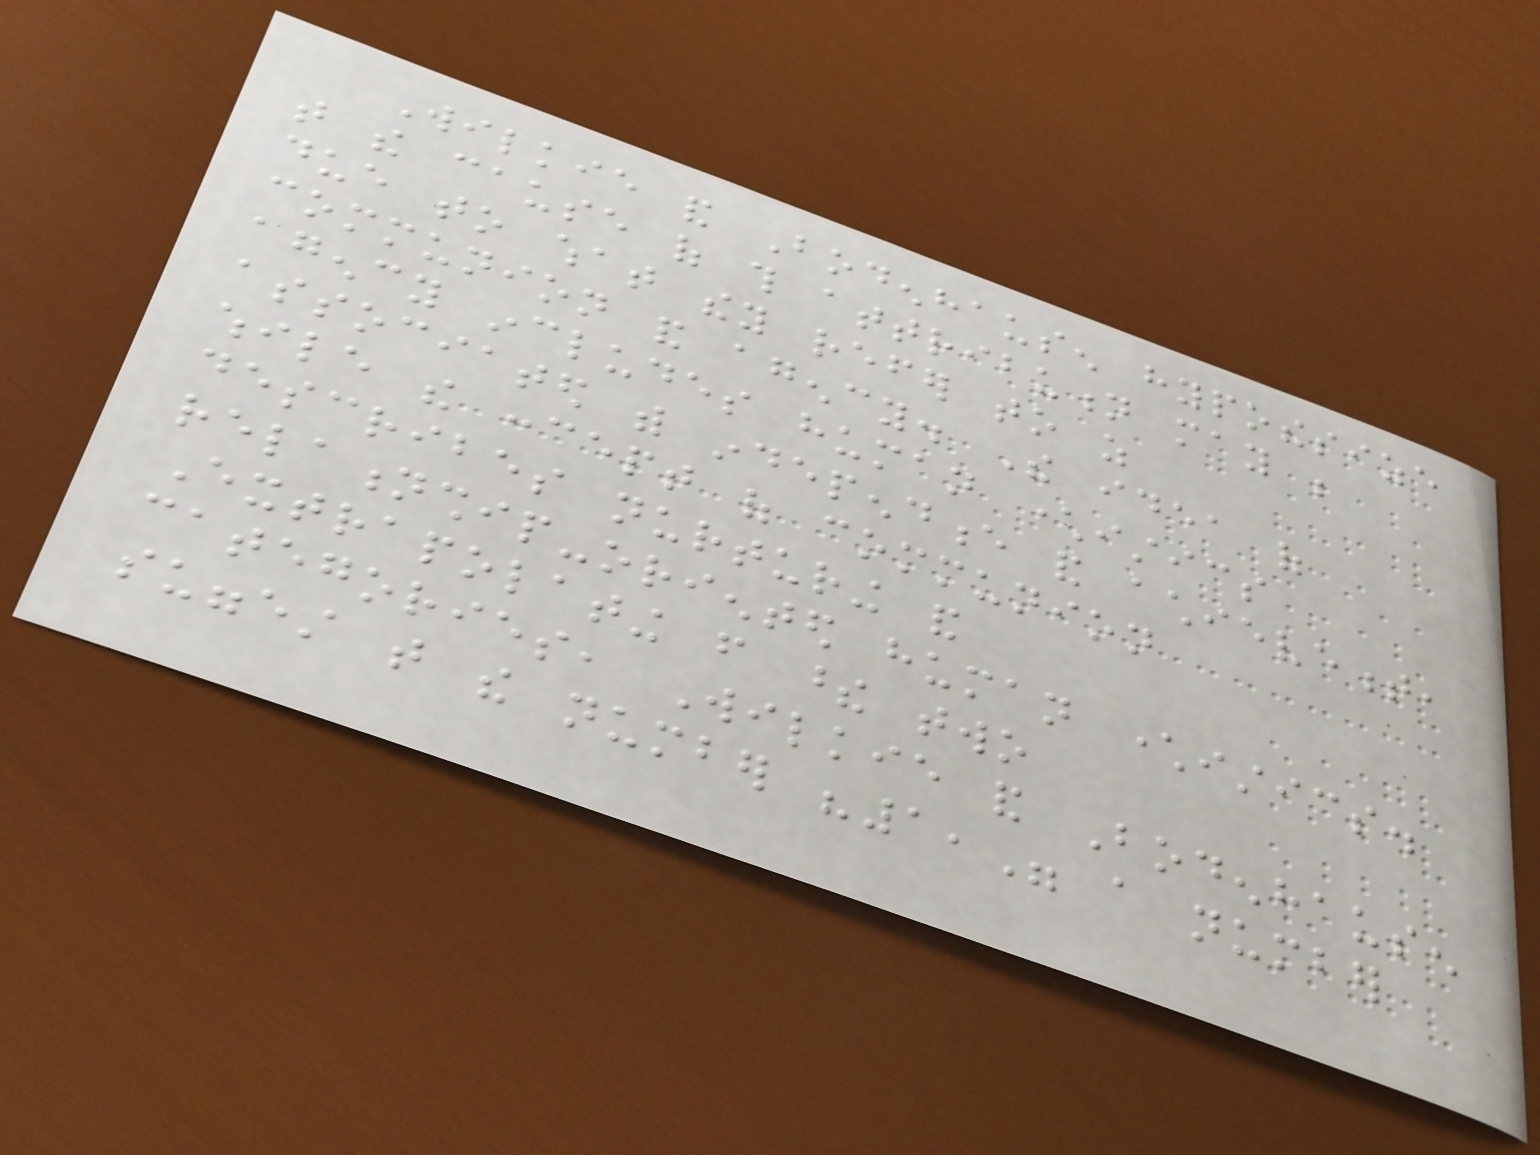Wilkie and Bodenhausen hypothesize
that the cause of this attribution may be
due to what they refer to as
communion and agency. The idea of
agency includes human characteristics
associated with independence and achievement,
while the concept of communion
describes nurturing and
relationship-oriented human characteristics.
Extrapolating from these two
categories, Wilkie and Bodenhausen
suggest that the number "1," a number
